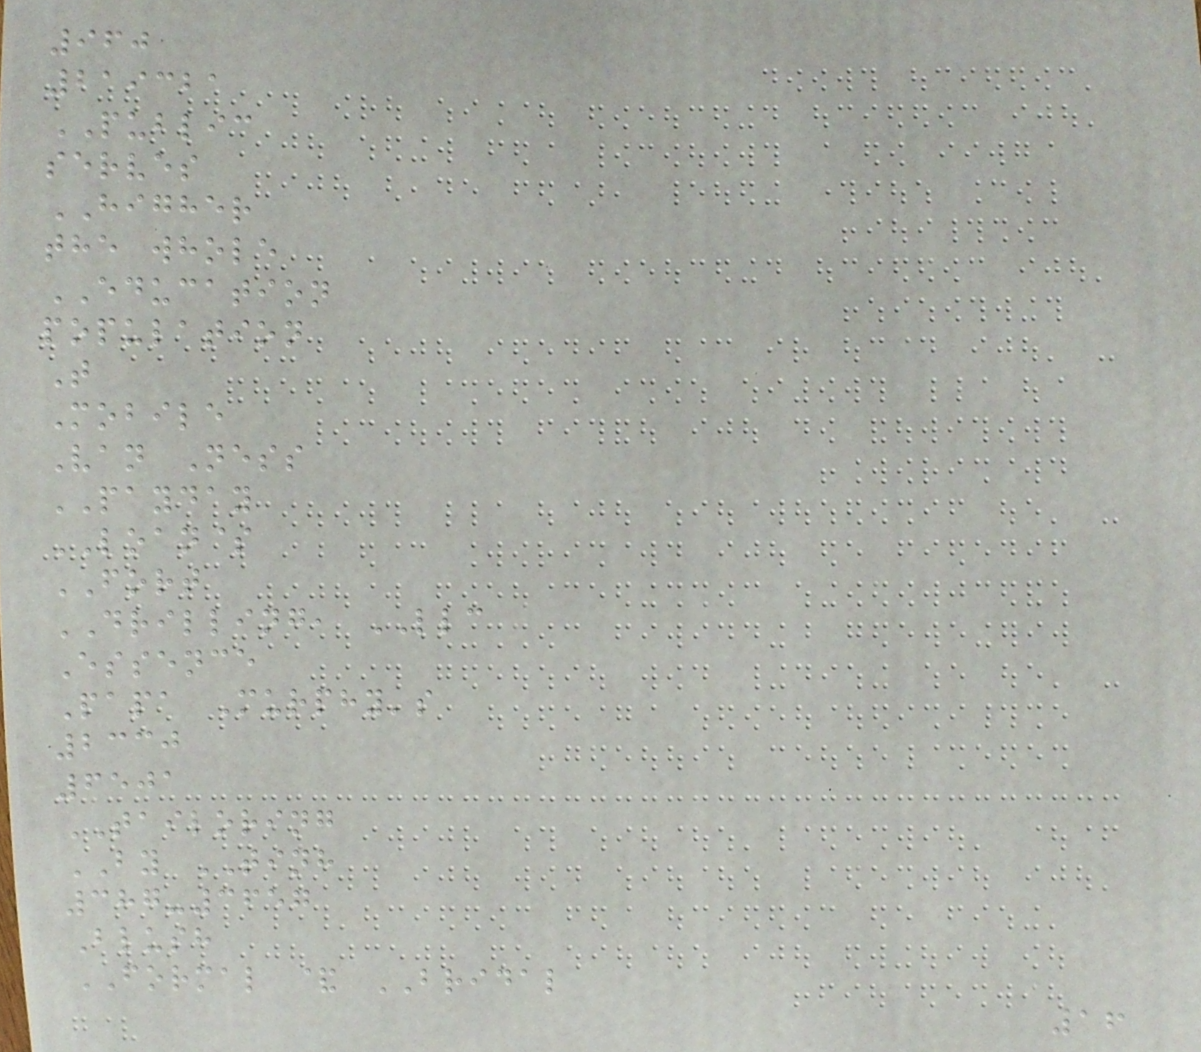960
219321
PUBLIC
serves
HIGHER
the whole
EDUCATION
population
T
Mobile
Van Ness
PAYDAY
LOAN$
FORT
DRILLING, LLC
Essence
Papa Murphy's
2330
6501
TAILORING
BY TINH
387-3657
Blush
FORMAL & BRIDAL
16
